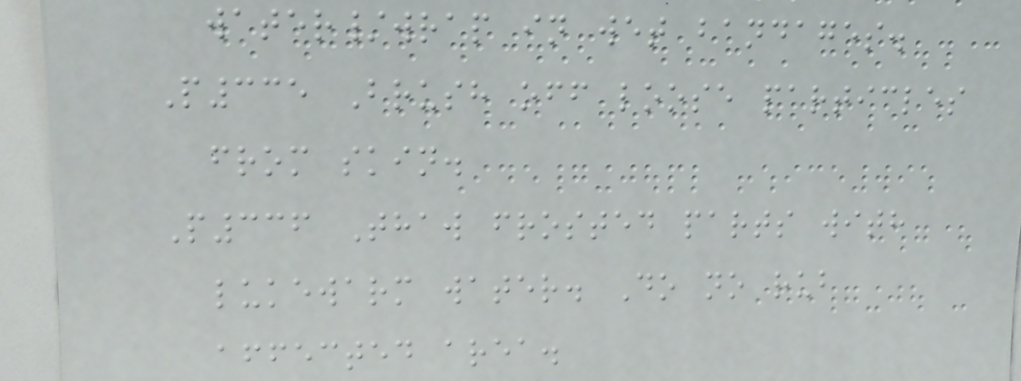water/wrap in wet bandages.
P335 Brush off loose particles
from skin.
P336 Thaw frosted parts with
lukewarm water. Do no rub
affected area.
